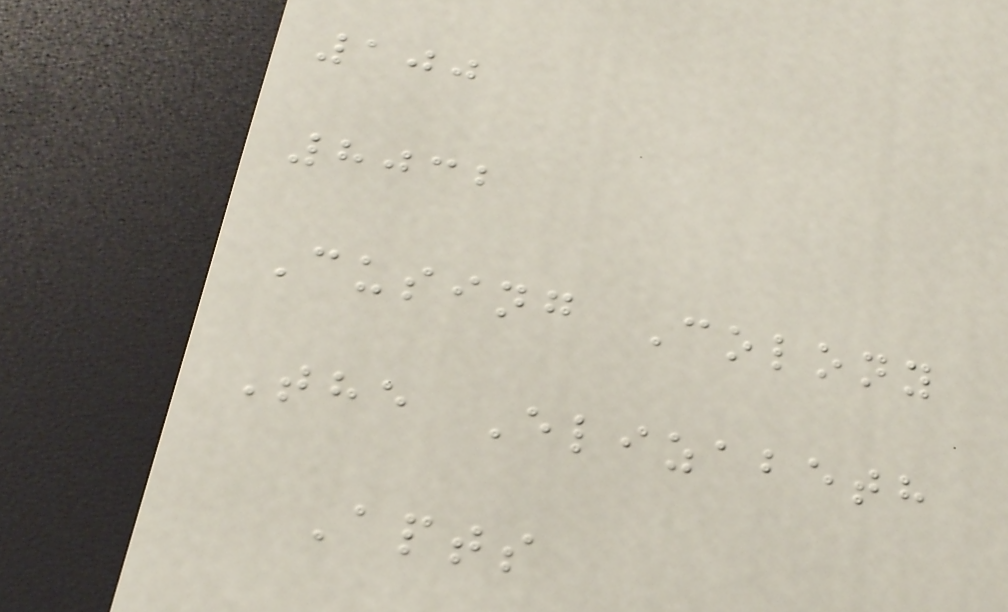100
8032
Cusing Colony
The Elizabeth
Apts
